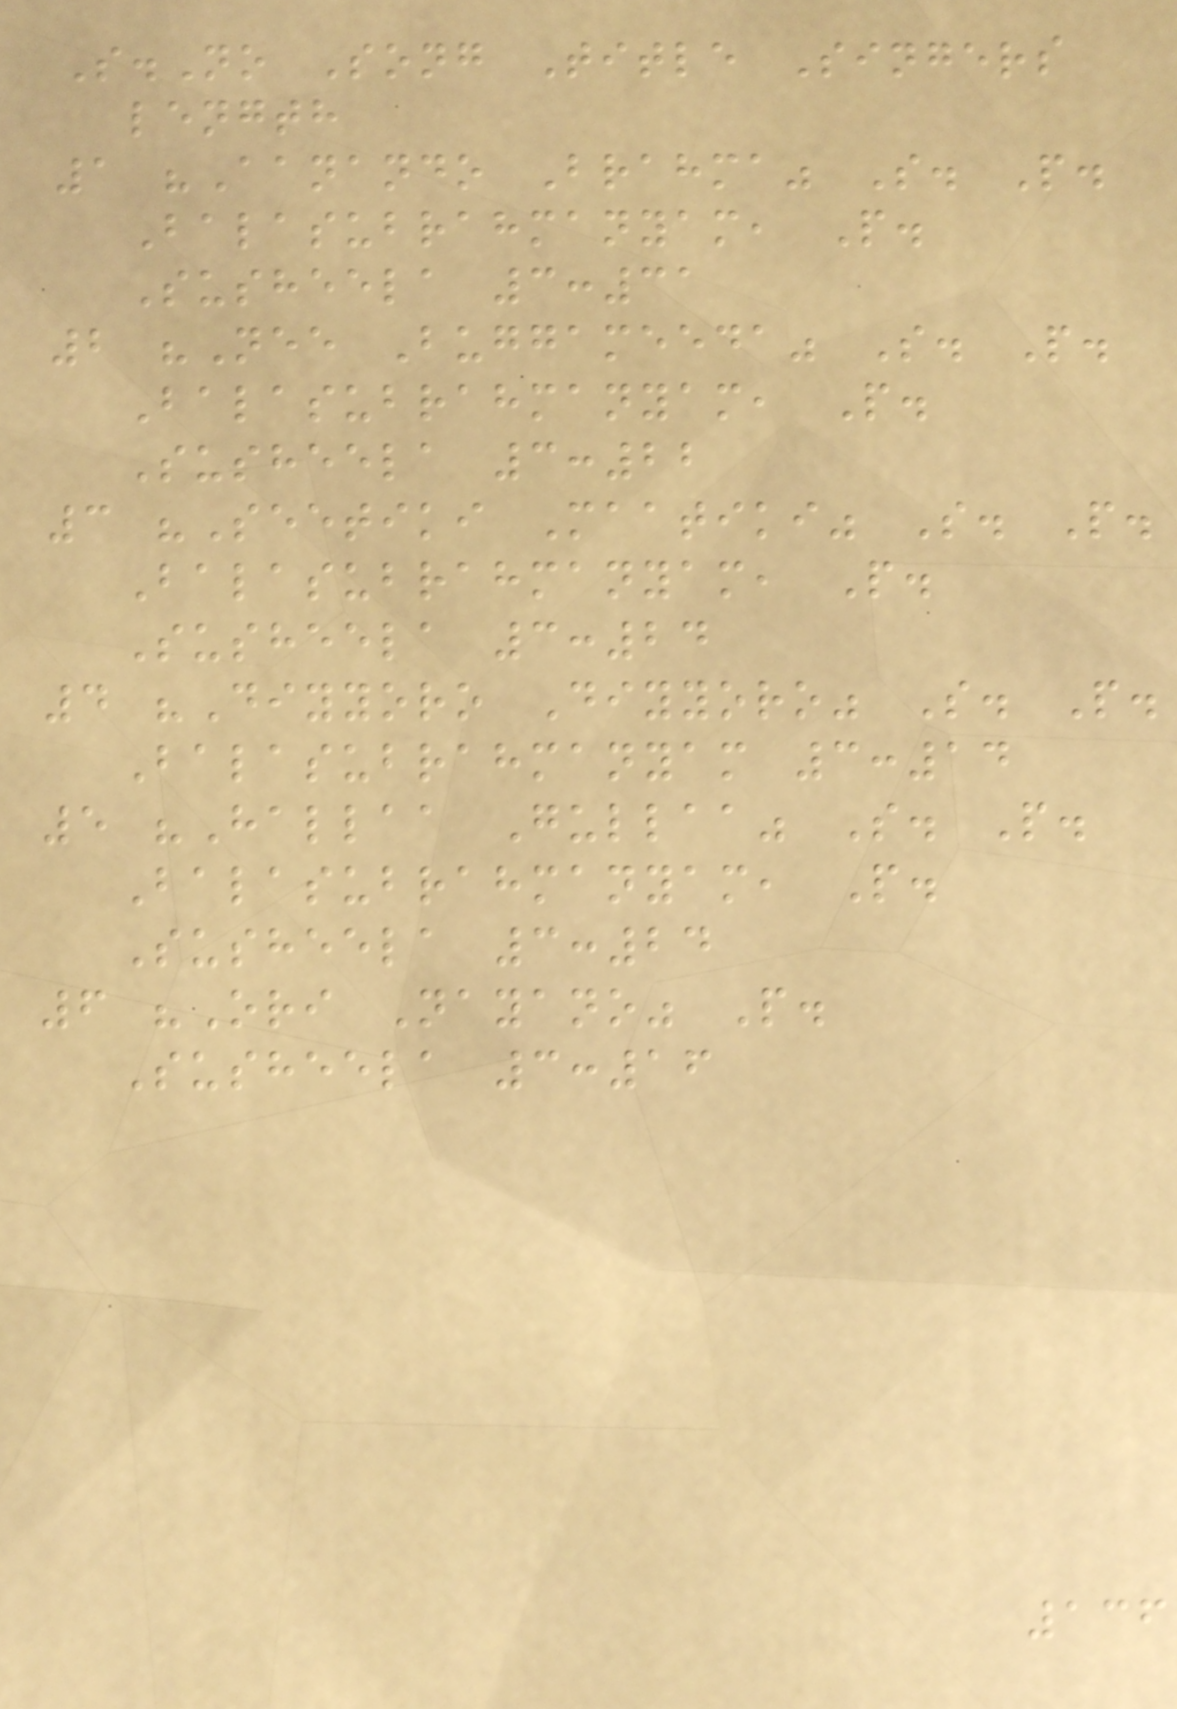S.No Song Title Singers
length
1 "Aanando Brahma" S. P.
Balasubrahmanyam, P.
Susheela 3:31
2 "Nee Buggameeda" S. P.
Balasubrahmanyam, P.
Susheela 3:22
3 "Seetiki Maatiki" S. P.
Balasubrahmanyam, P.
Susheela 3:24
4 "Diyyoro Diyyoro" S. P.
Balasubrahmanyam 3:14
5 "Hallaa Gullaa" S. P.
Balasubrahmanyam, P.
Susheela 3:24
6 "Ori Nayano" P.
Susheela 3:16
136
